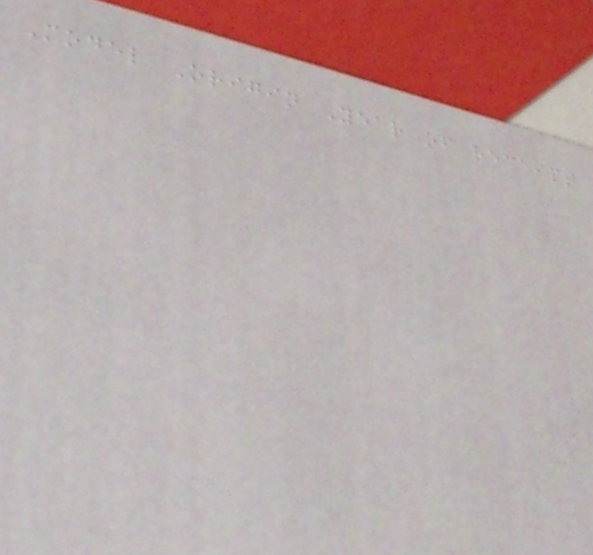Model Origin Year of receipt
